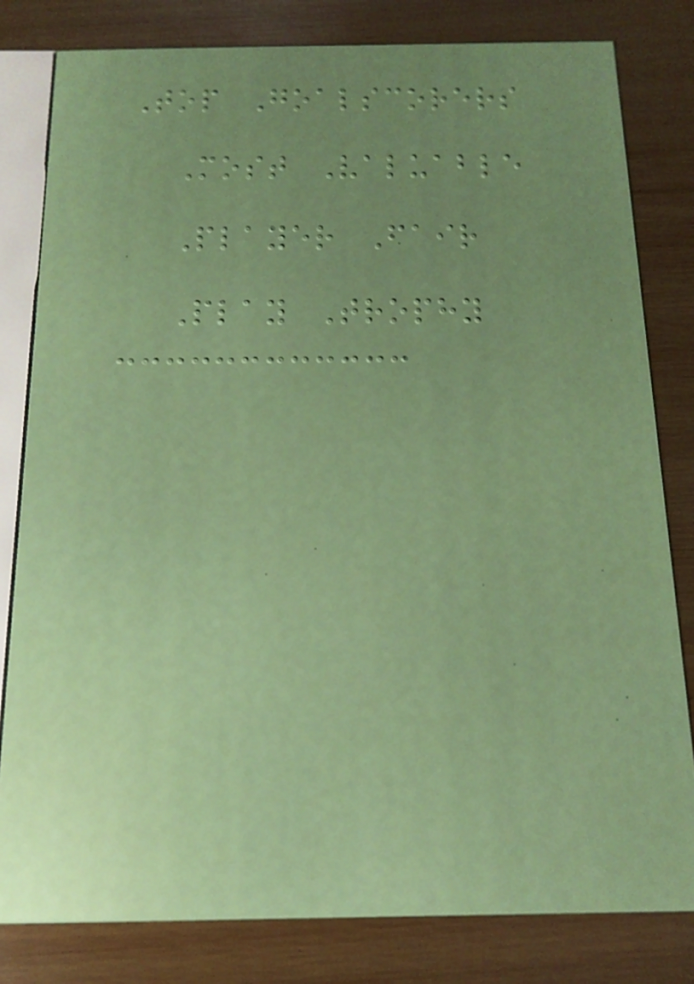Top Goalscorers
Most Valuable
Player Fair
Play Trophy
